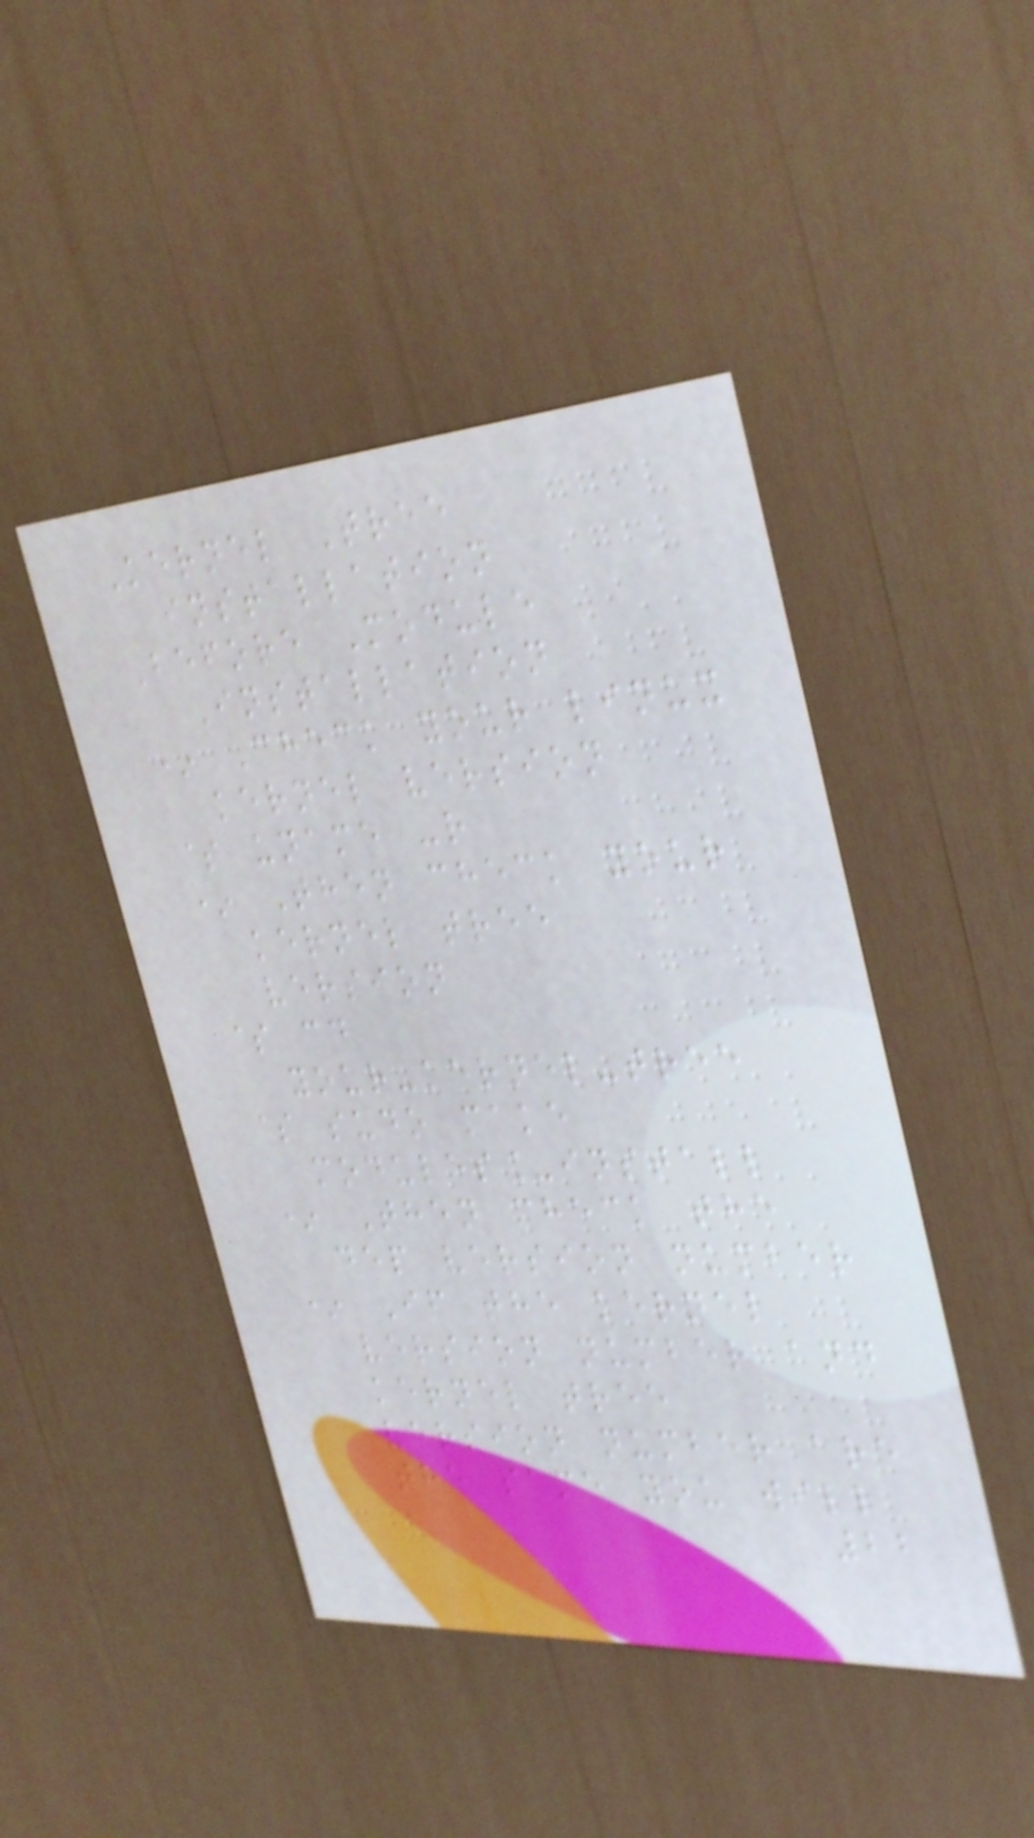Kernel Tree
installation
Before Module
Installation
* Check your linux
kernel version
$ uname -r
* Then check your
kernel tree
version
$ cd
your-kernel-tree
$ sudo make
modules_install
* Then check the
dep version number
* If the kernel
version number and
kernel tree
version number are
the same you will
22
